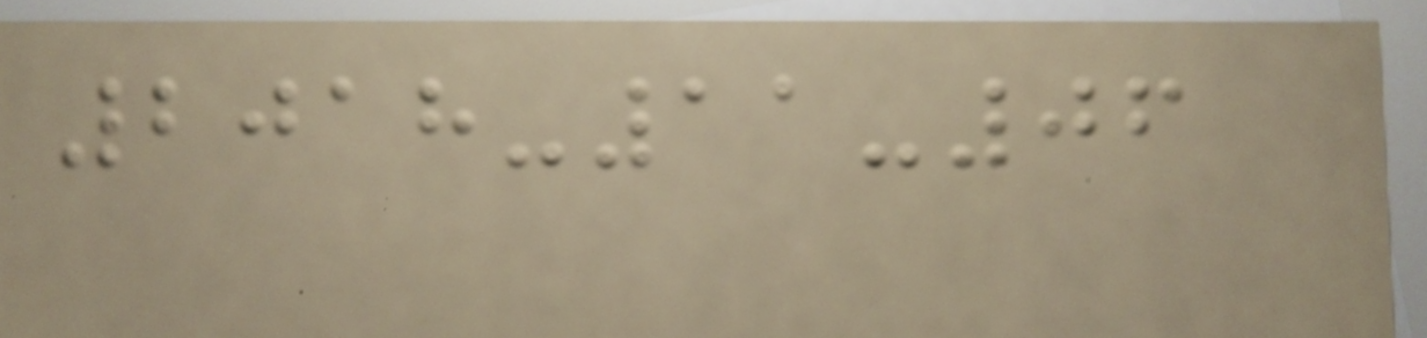2018-11-06
